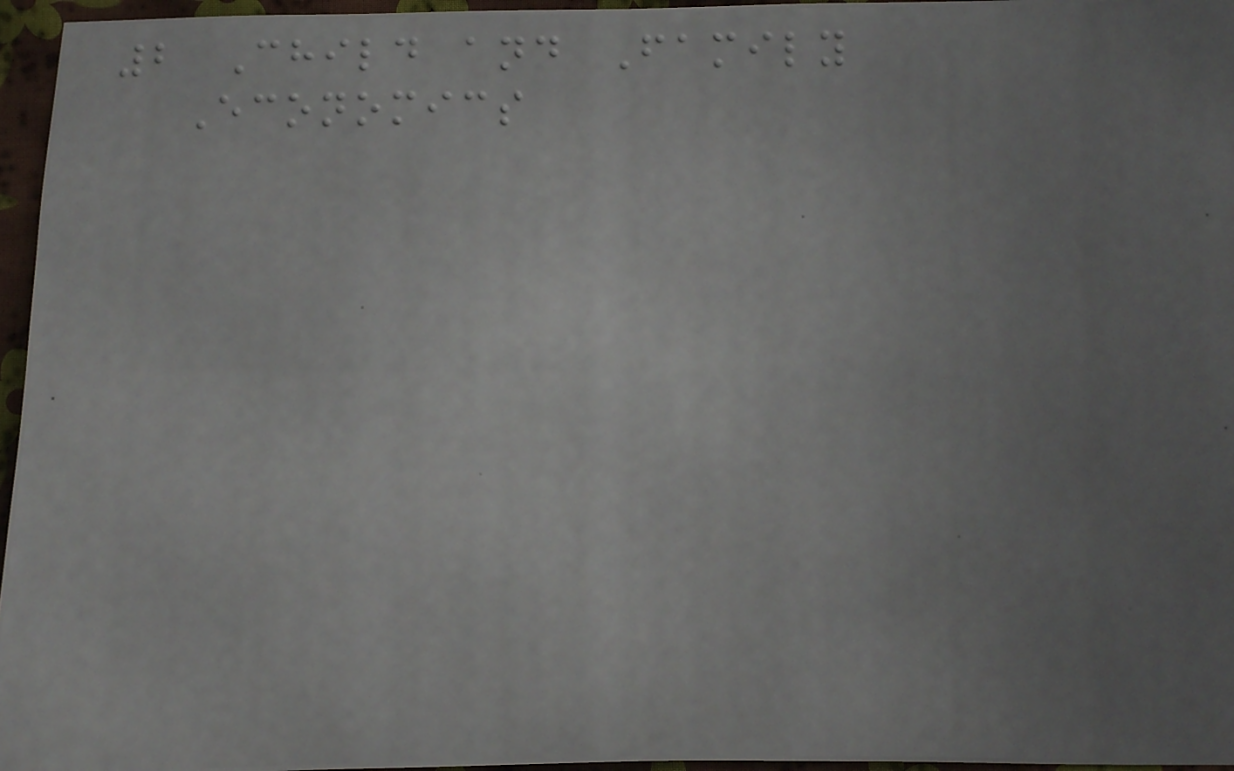2 Child and Family
Economics
